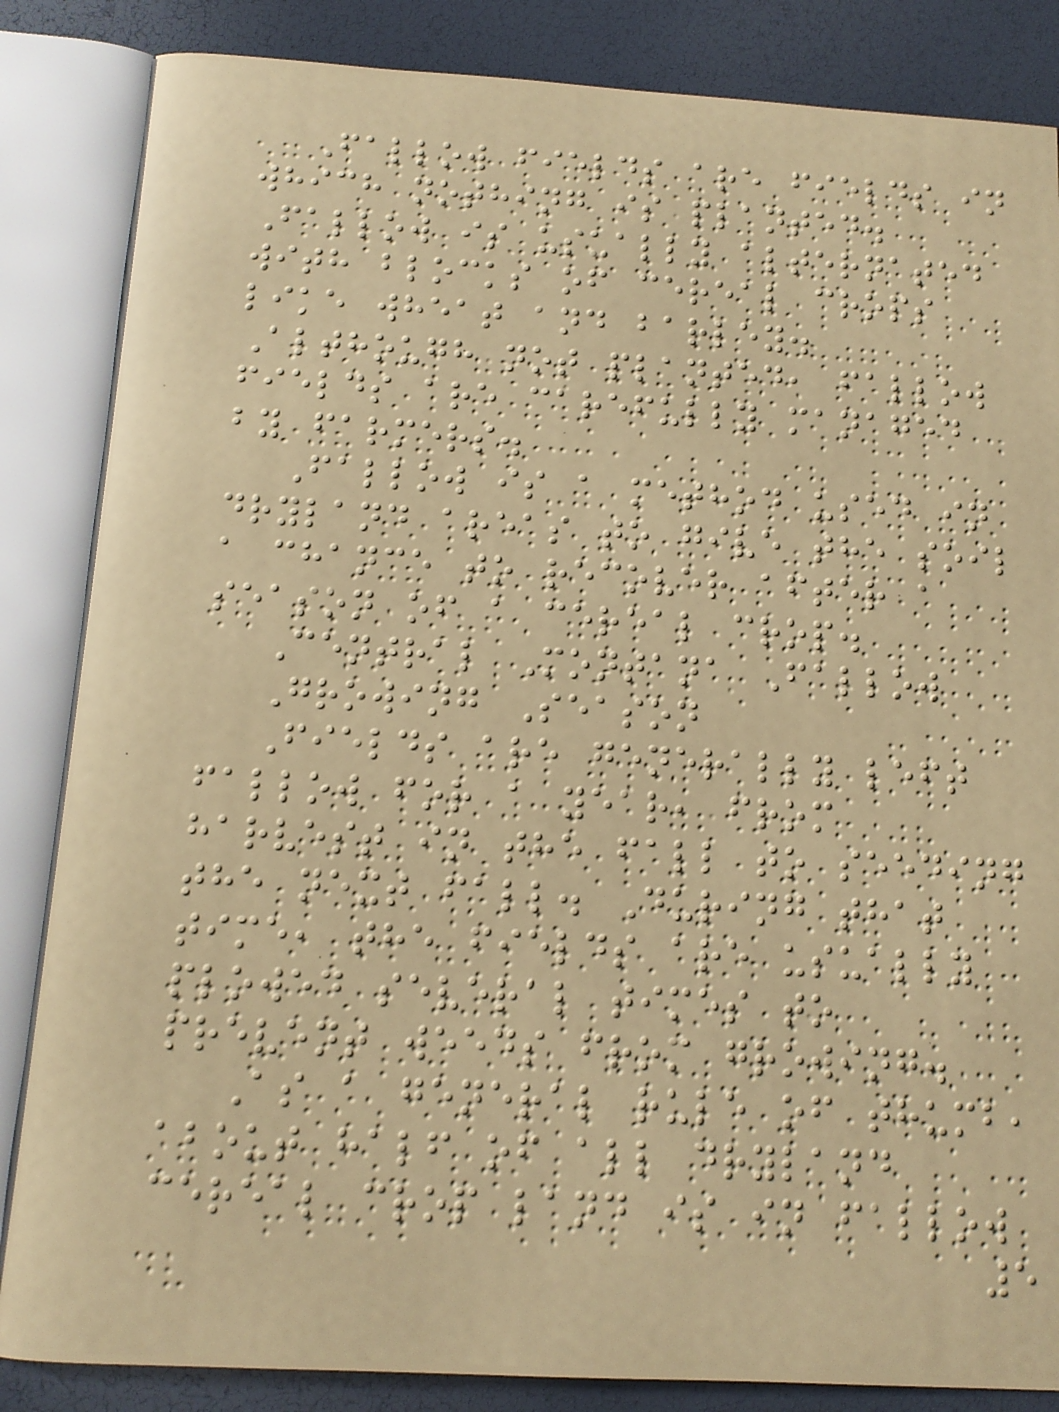Fallow fields are fields in
which nothing is planted.
Fallow is usually alternated
with blocks of cereal crops
like wheat and barley.
Although not planted, fallow
fields are carefully managed
by farmers.
Fallow is a method used in
dryland areas to give the soil
a chance to recover after a
season of a cereal crop.
Central Montana Fallow
Growing Season
Fields are generally left
fallow for a year, from
harvest in the fall to seeding
the next fall. During that
time, the fields are usually
plowed several times to
prevent weeds from growing.
As a general rule of thumb,
about half of all dryland
cereal crop land is in fallow
5
